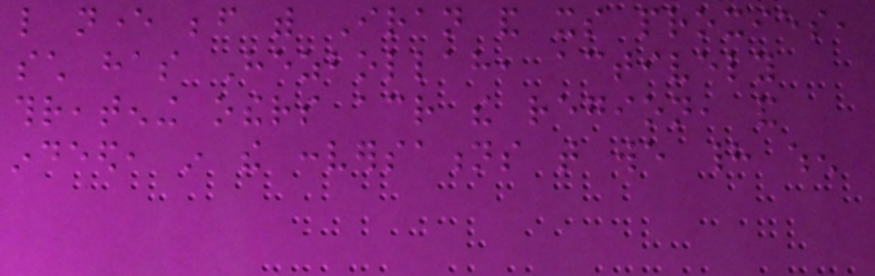like never before with Iran and its proxies,
such has Hezbollah, actively
threatening others across the region, and
indeed, in the conversations that we had when
